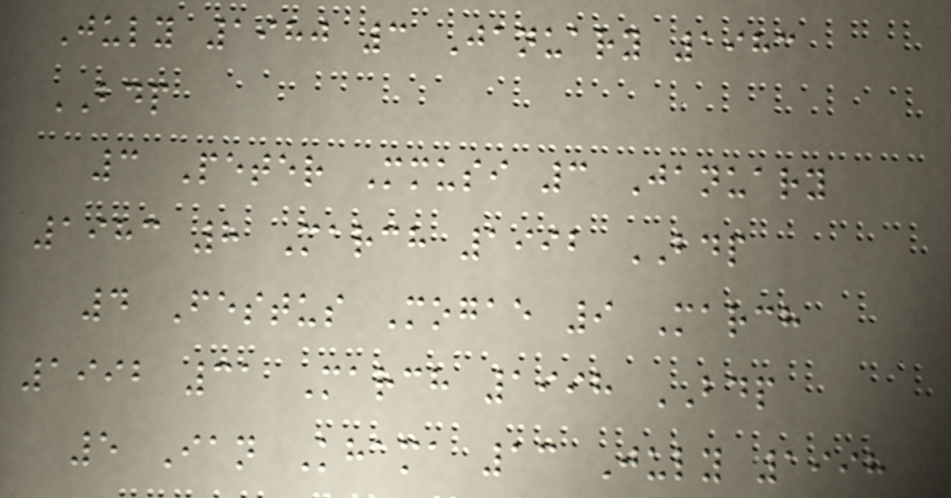July 1980 3 January 1983
BDP
3 Peter Mmusi 3 January
1983 8 March 1992 BDP
4 Festus Mogae 9 March
1992 31 March 1998 BDP
5 Ian Khama 13 July 1998
